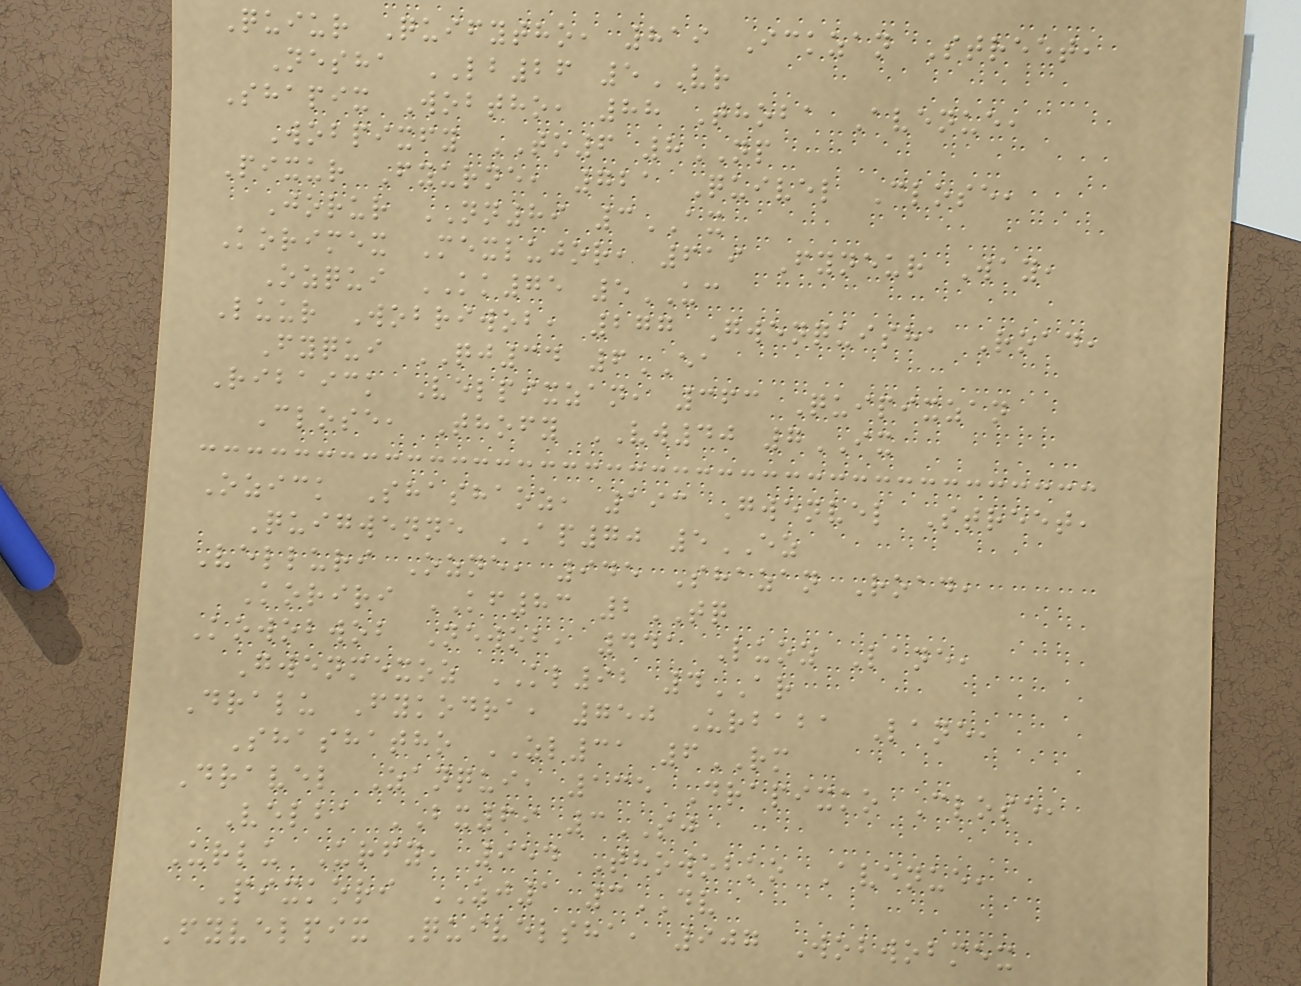Quiur Quifytho, 819 Ickzan Street,
Nesha LB26 5VR
Shapix Wobtho, 88 Thoba Avenue,
Wobpixfy TO6 8NP
Pixur Fyurne, 721 Quivel Close,
Jorur NN89 3AX
Korimex Mexlujor, 619 Fyneur Way,
Ozqui KK75 5UC
Luur Wobriwob, 277 Gwenquisha Road,
Fyqui QJ34 6EA
Ribaick Velpixzan, 363 Quipixzan
Close, Thofy VW40 7IX
Ozick Shashaoz, 193 Gwenvel Street,
Quigwenne AP70 5EZ
Velluri Ozne, 945 Shazan Road,
Koriri KF83 2TQ
Kowobwob Newob, 441 Luoz Lane,
Gwenmexoz KL92 4AR
Dralu Fykodra, 750 Urbaba Lane,
Shashatho ZL31 6RM
Dravel Zanqui, 135 Drapixko Close,
Velba BX69 3SJ
Urlu Urfy, 954 Thowobko Avenue,
Pixkori ZJ1 3DV
Fyvelpix Quivelsha, 907 Wobwobmex
